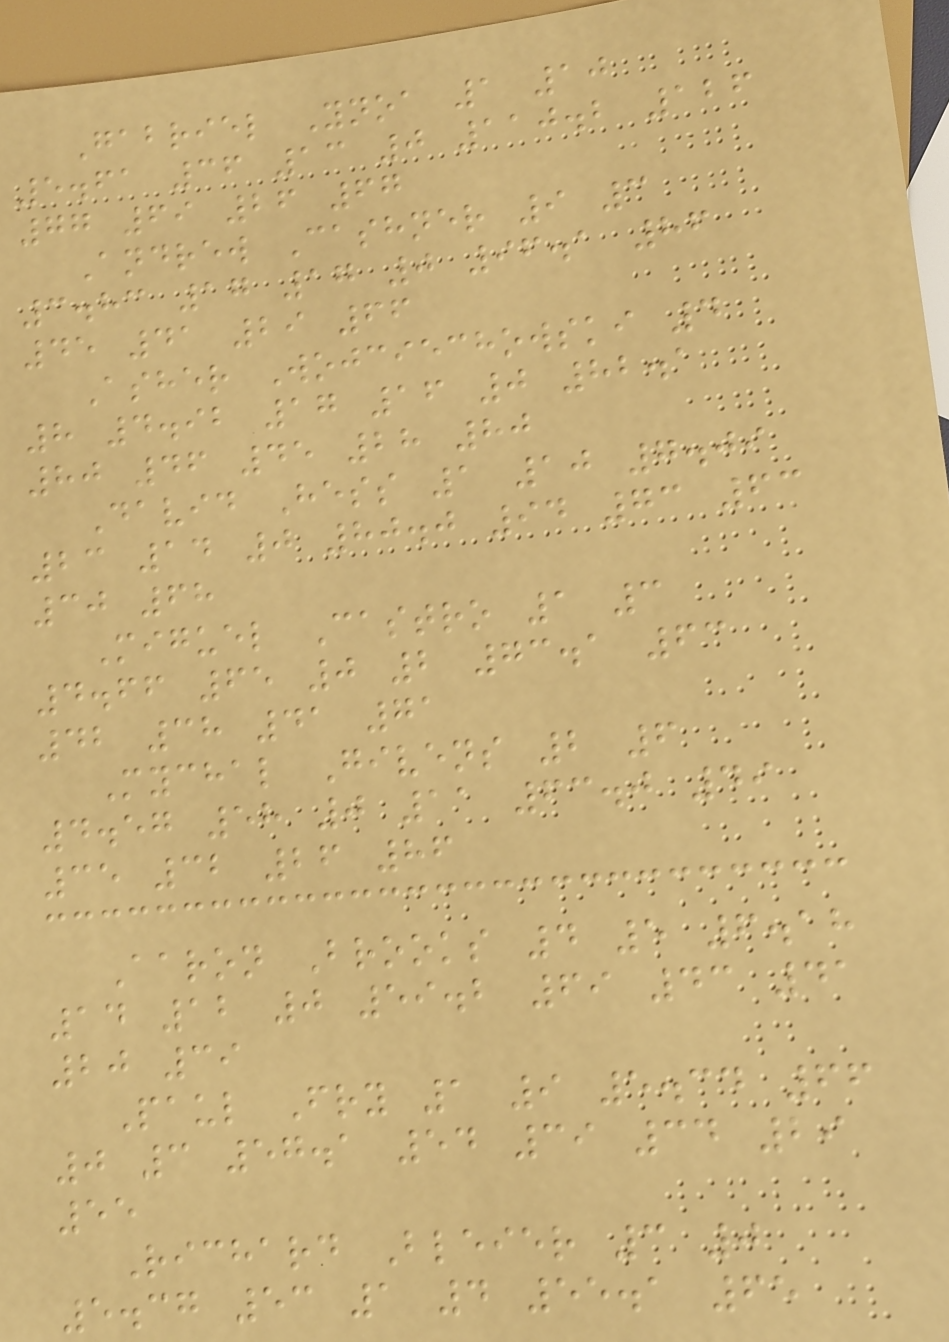Gabriel Ynoa 1 10
5.61 36 13 0 110.2 126
77 69 26 67
Andrew Cashner 9 3
3.83 17 17 0 96.1 86
45 41 29 66
Asher Wojciechowski 4
8 4.92 17 16 0 82.1
80 46 45 28 80
David Hess 1 10 7.09
23 14 0 80.0 94 73 63
30 68
Miguel Castro 1 3
4.66 65 0 2 73.1 63
42 38 41 71
Mychal Givens 2 6
4.57 58 0 11 63.0 49
35 32 26 86
Aaron Brooks 4 5 6.18
14 12 0 59.2 69 43 41
20 39
Paul Fry 1 9 5.34 66
0 3 57.1 54 39 34 29
55
Richard Bleier 3 0
5.37 53 1 4 55.1 65
